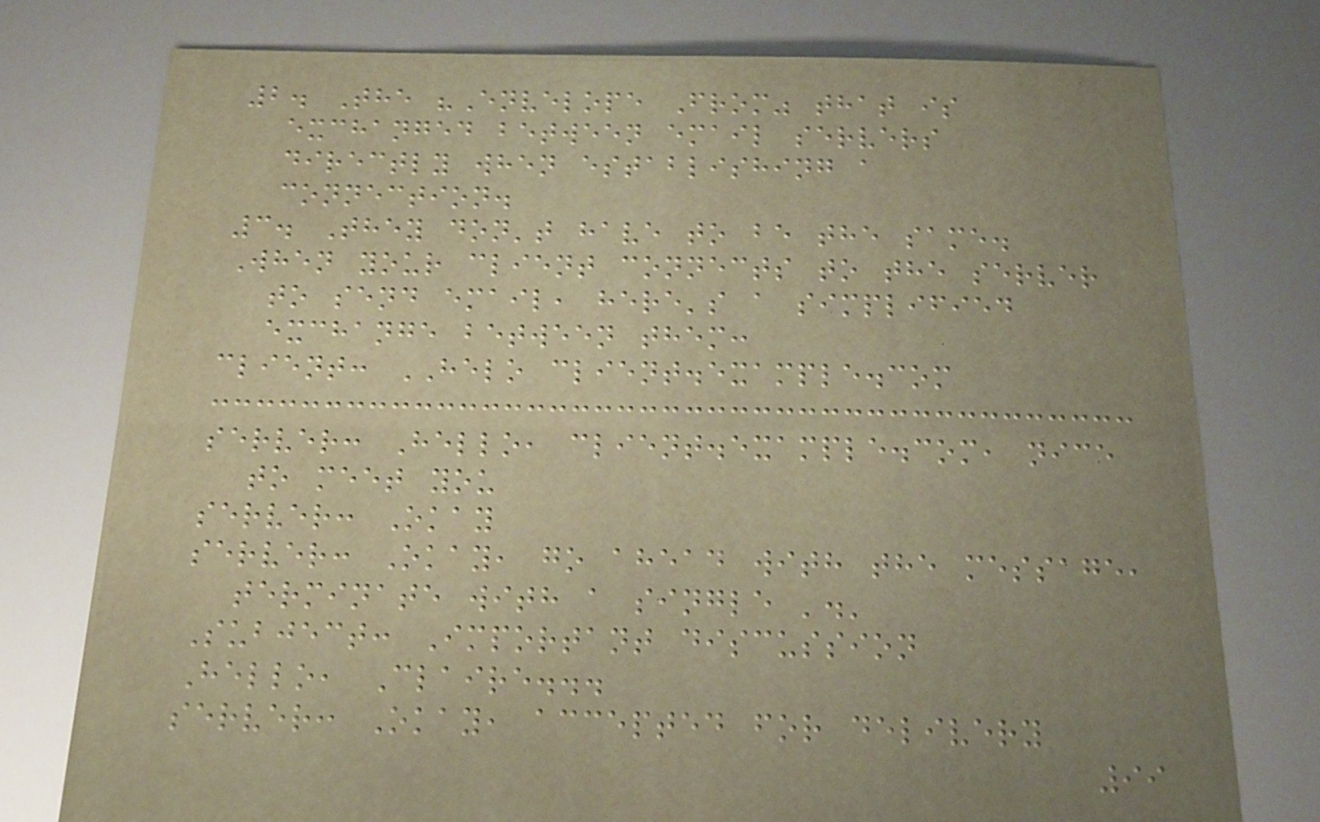2. The "Envelope From" that is
exchanged between email servers
directly when establishing a
connection.
3. They don't have to be the same.
When your client connects to the server
to send email, here's a simplified
exchange between them:
client: HELO client.example.com
server: Hello, client.example.com, nice
to meet you
server: Okay
server: Okay, go ahead with the message,
terminate with a single '.'
Subject: Important discussion
Hello, Claire...
server: Okay, accepted for delivery
99
